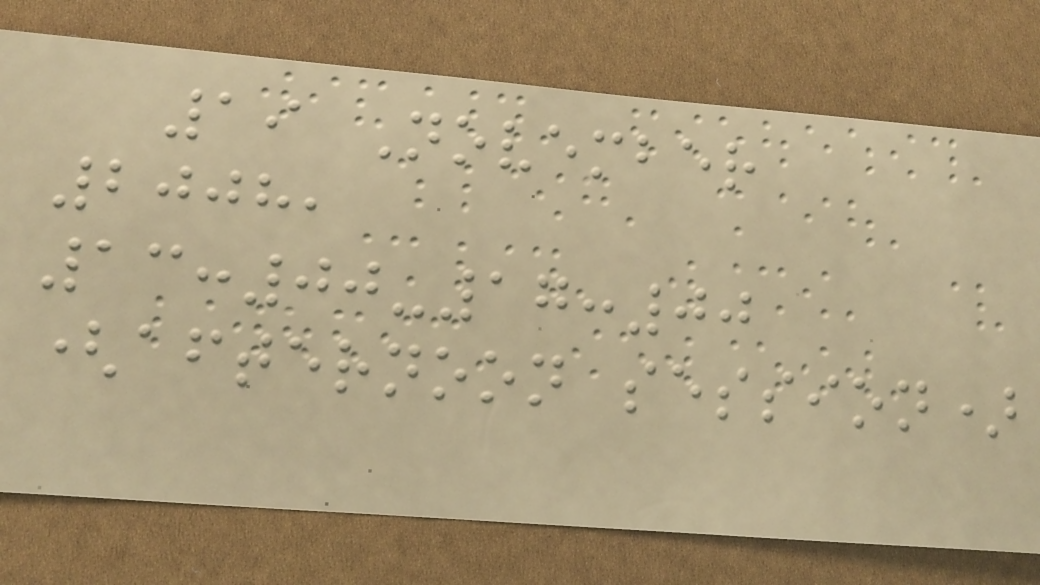19 November
2008,
13:00-17:00
(afternoon session)
